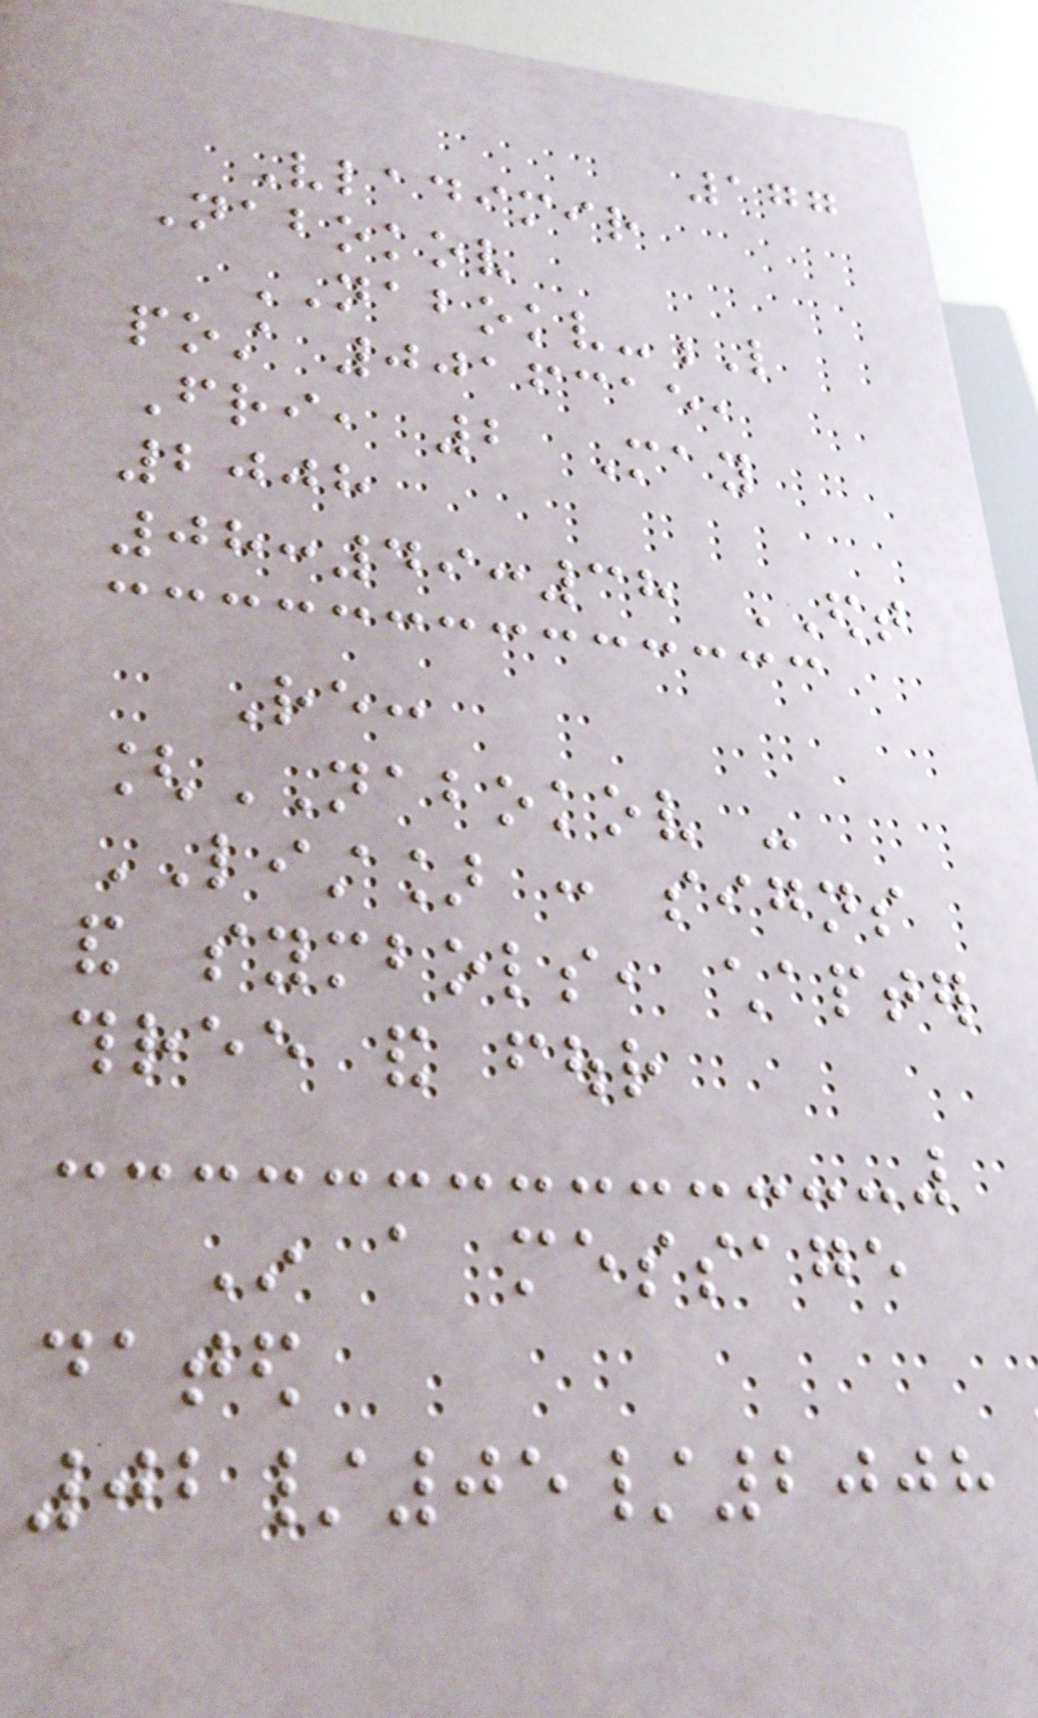177
Vladimir
Nabokov
NABOKV-L
post 0016315,
Fri, 2 May
2008
08:49:38 EDT
Re:
[NABOKOV -
LIST] : signs
and symbols, chapter
three and four
In a message
dated
02/05/2008
